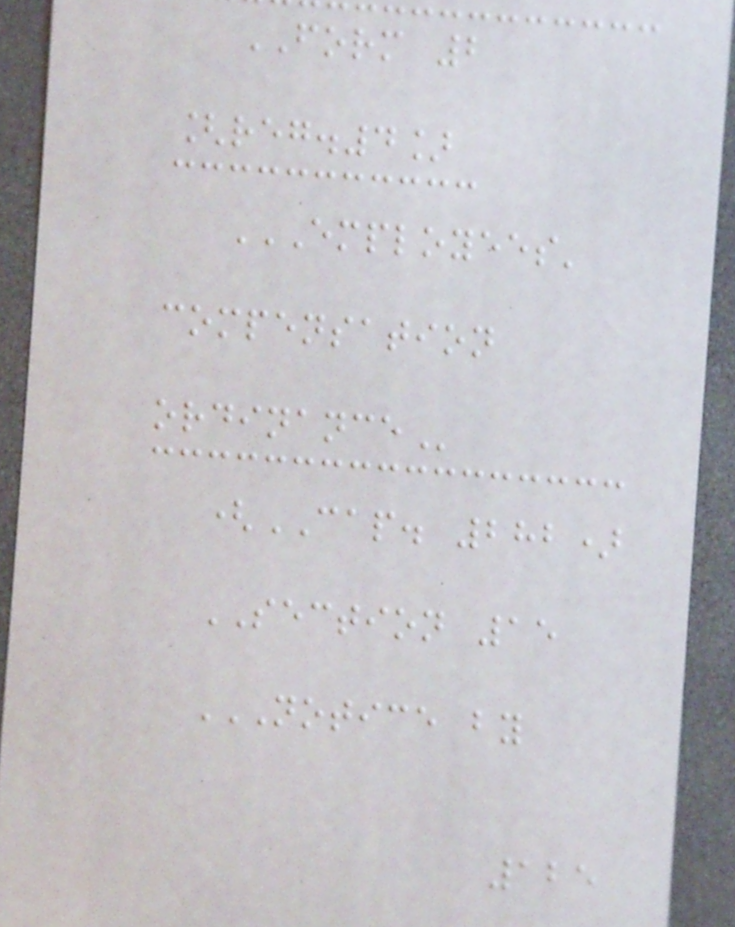FORM 2
[reg.4]
EMPLOYEES'
COMPENSATION
ORDINANCE
(CAP. 282)
SECTION 15
NOTICE BY
125
